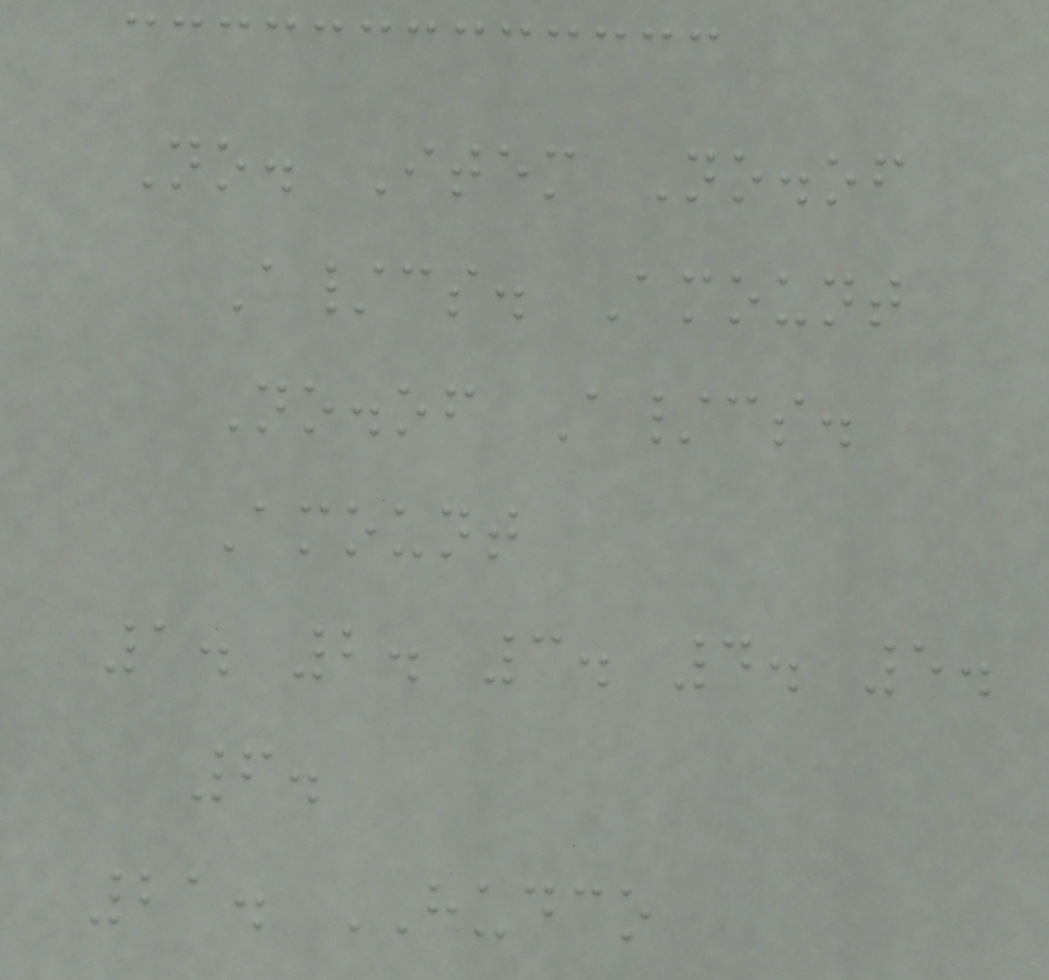No. Item No.of
A/cs. Amount
No.of A/cs.
Amount
1. 2. 3. 4. 5.
6.
21. HUDCO
